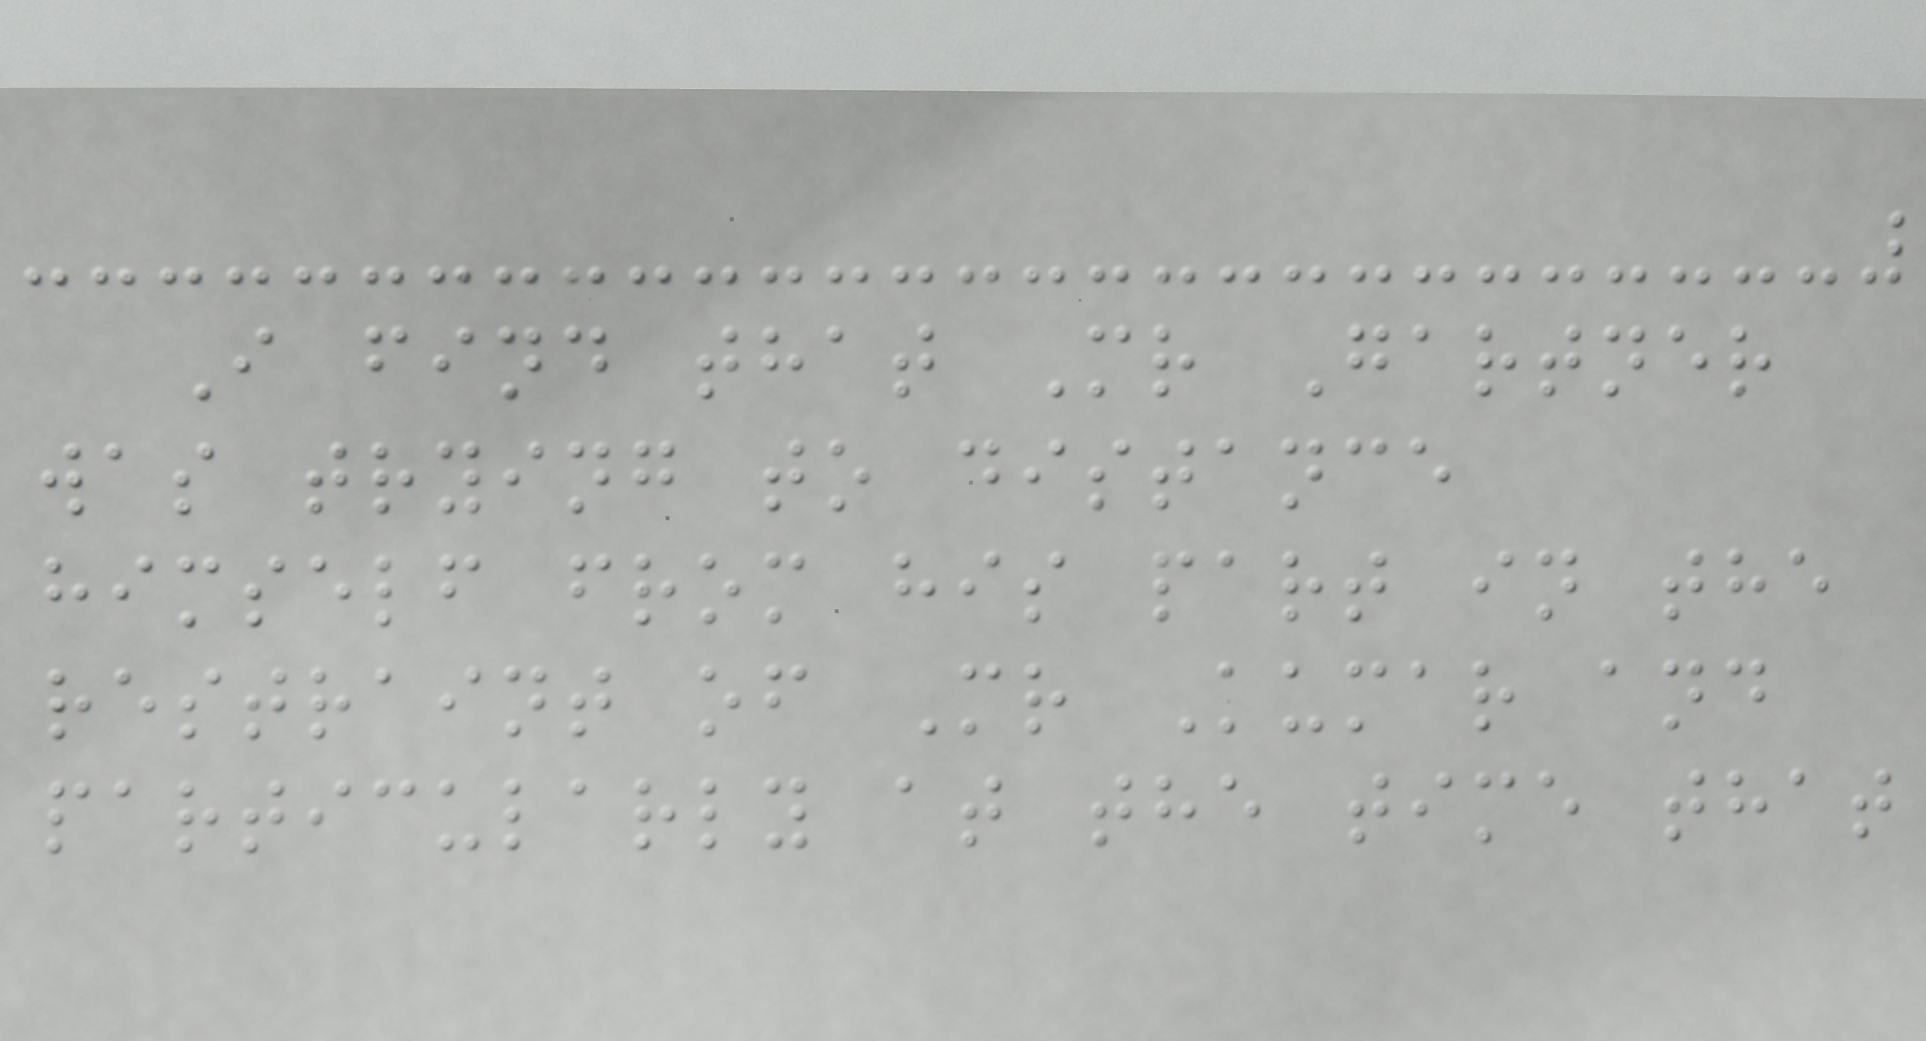I find that Mr Gartner
was trying to distance
himself from his part in the
restraint of Mr Kumar and
particularly at the time that
